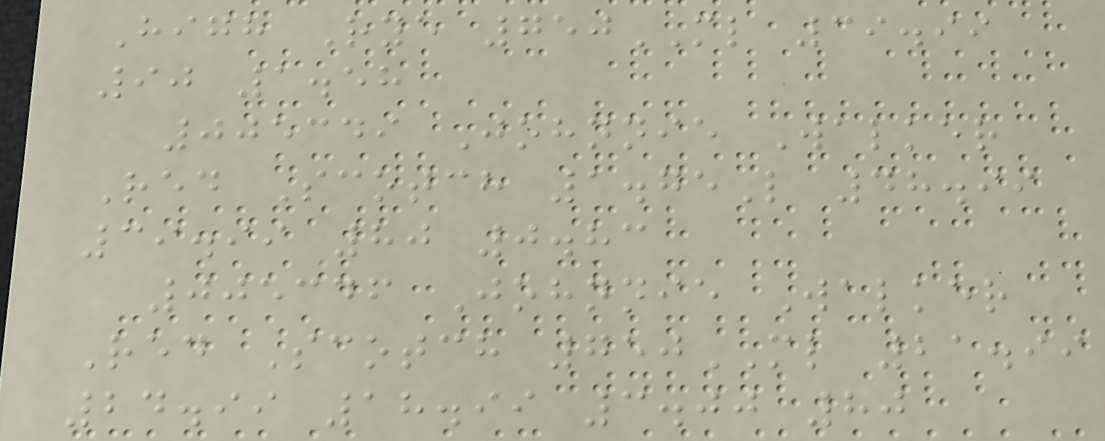High Rye 750ML 39.99
90 1.58
005349 Johnnie Walker
Red Scotch 1.75L 48.99
39.99 80 0.83
005346 Johnnie Walker
Red Scotch 750ML 21.99
24.99 18.99 3.00 80
